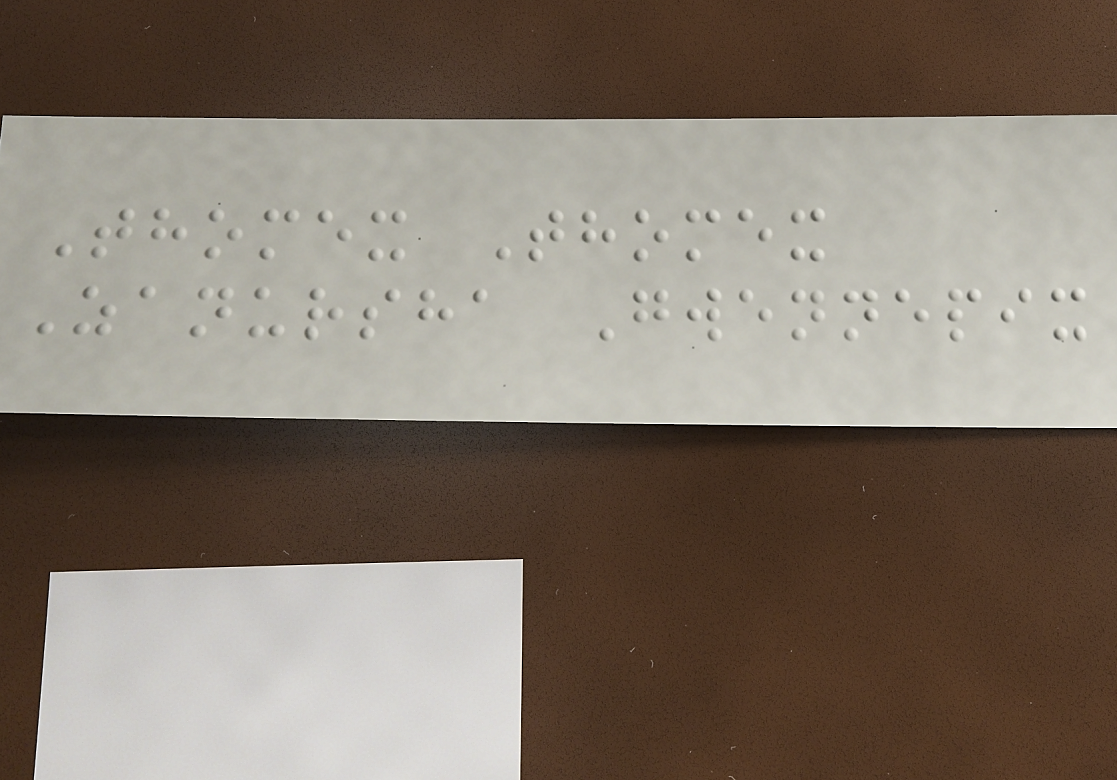Thomex Thomex
Zanursha Gwennepix
